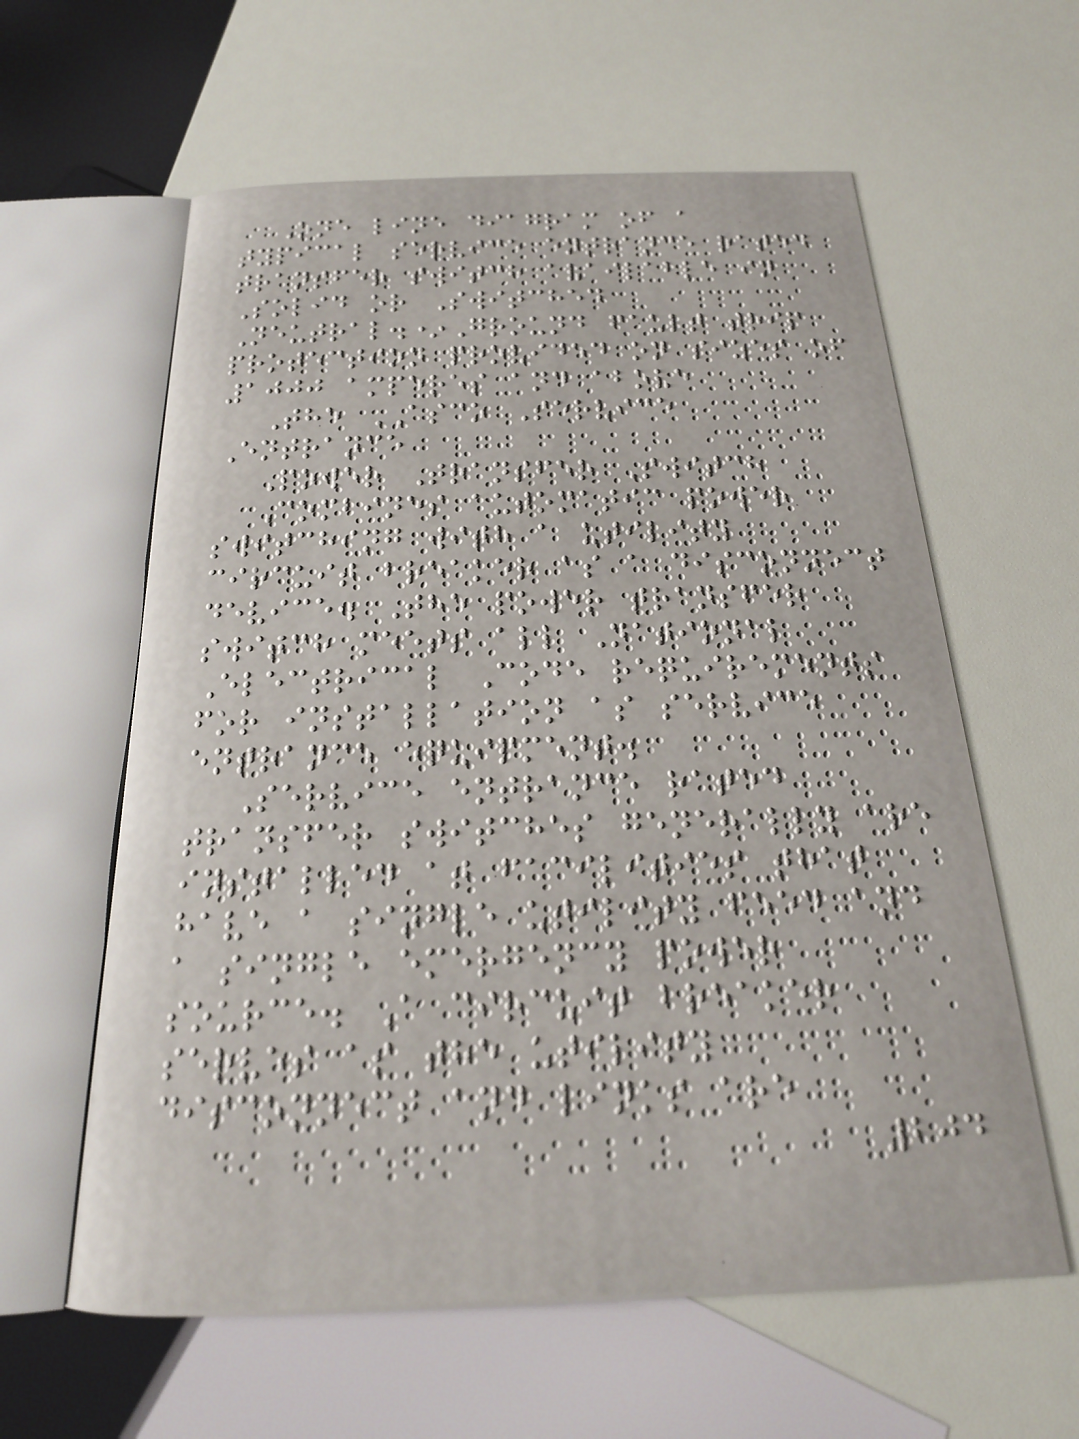One line diagram of a
typical service entrance rated
transfer switch available in
Solid or Switched
Neutral.*Ground fault trip
protection provided on sizes of
1000 amperes and above
The ASCO Service
Entrance
Power Transfer Switch
Combines automatic power
switching with a utility
circuit breaker as a disconnect
device. The power transfer
switch meets all National
Electrical Code requirements
for installation as service
entrance equipment.
Service entrance rated
transfer switches generally are
installed at facilities that
have a single utility feed and
a single emergency power
source. A circuit breaker
serves as the utility
disconnect and links are
204
